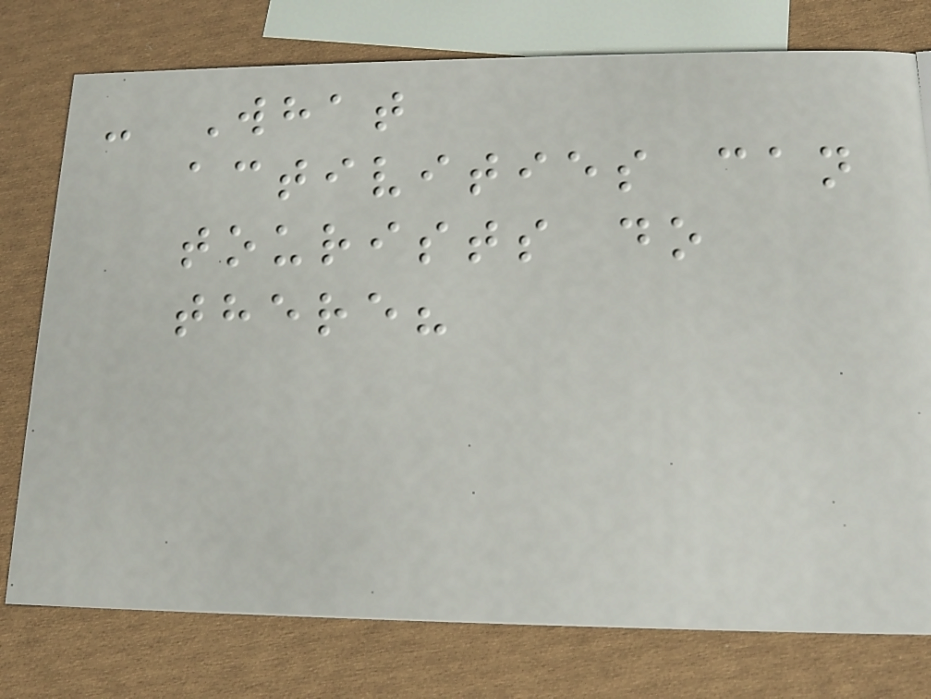- What
activities can
tourists do
there?
